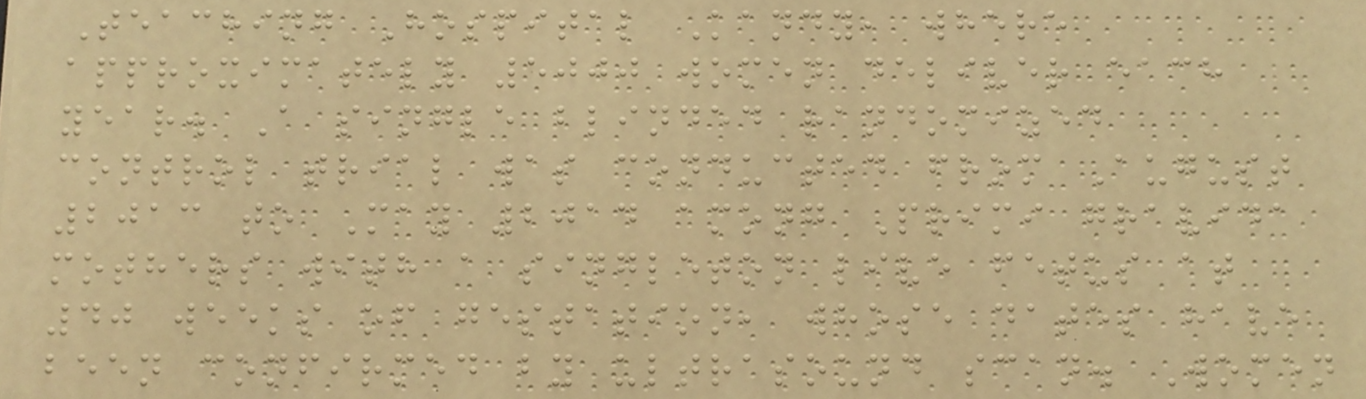Teaching Hospital Kandy, where
approximately 5000 women deliver each
year. A single blinded randomized
control trial was conducted from August
2013 to May 2014 among Primi gravida
mothers with a singleton live fetus at
40 weeks of gestation, whose dates have
been confirmed by ultrasound scan. Women
